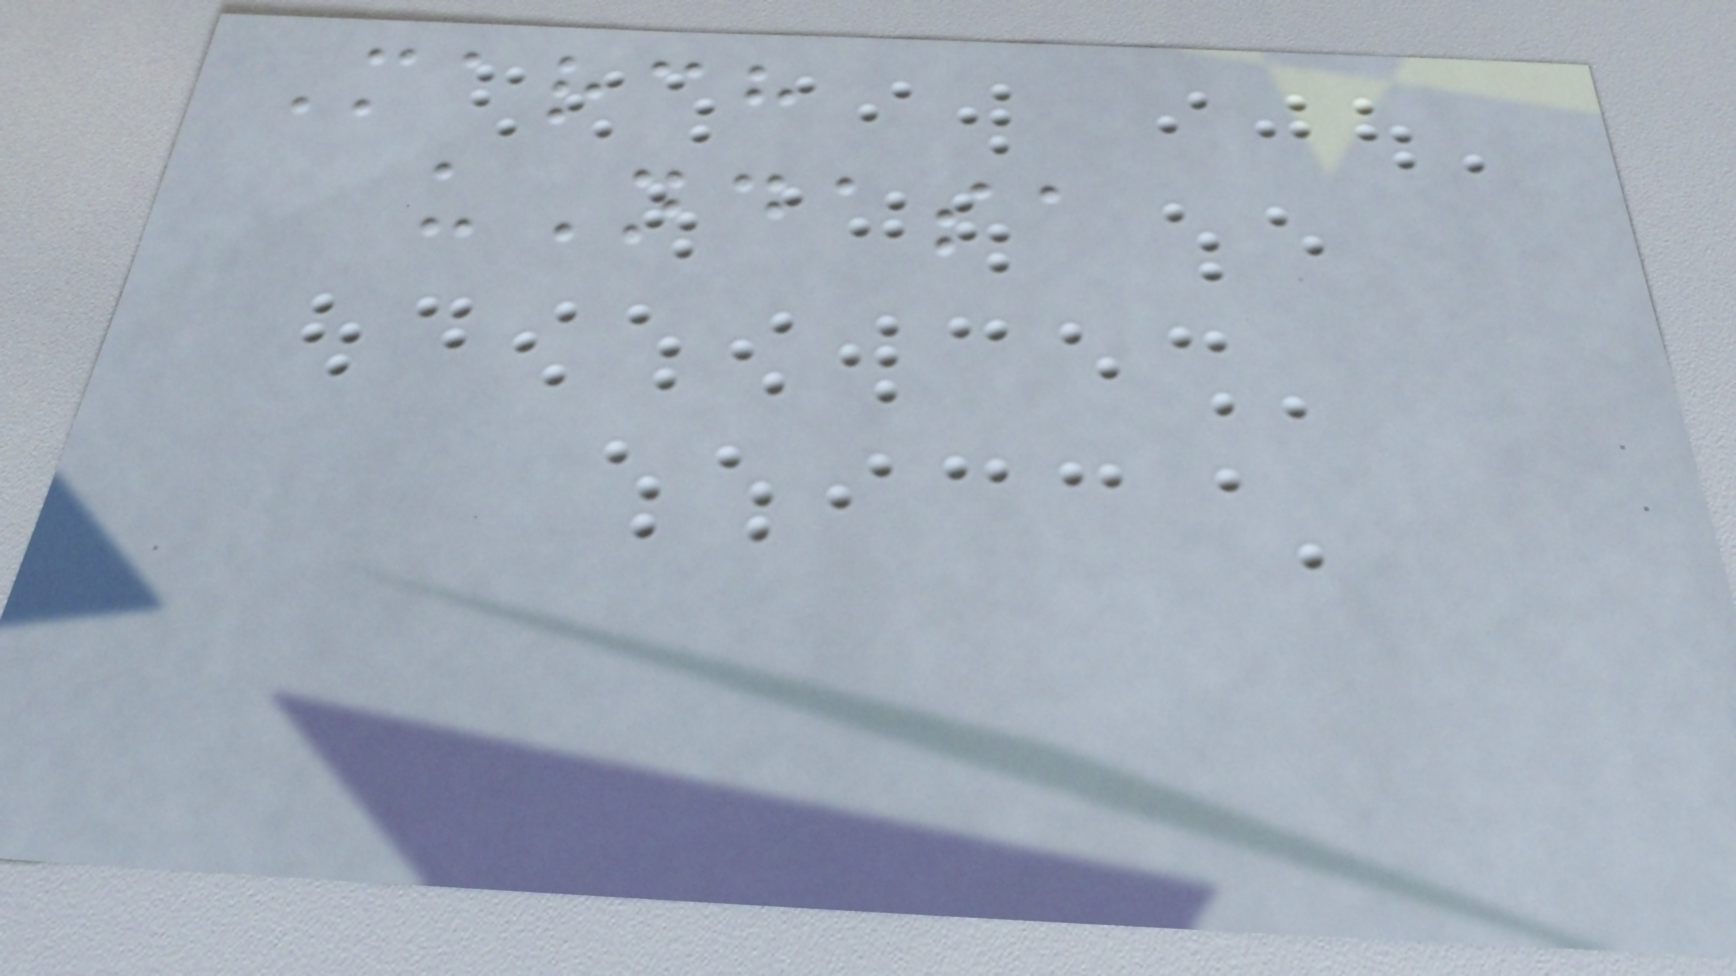March
uNdasa
